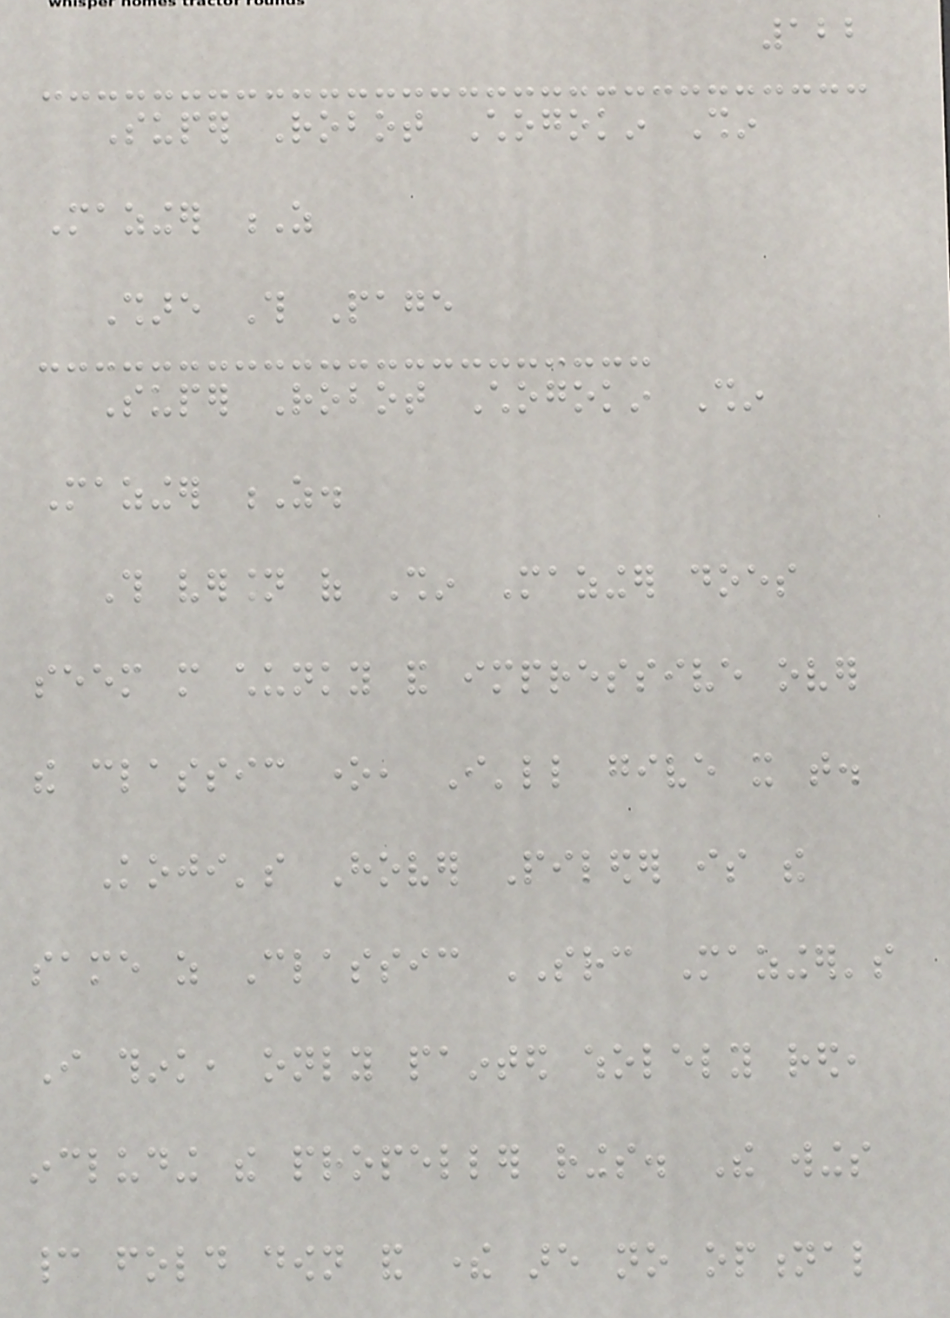122
Super Robot Chogokin Shin
Mazinger Z
Share This Page
Super Robot Chogokin Shin
Mazinger Z.
This version of Shin Mazinger does
seem more chunky and impressive over
the classic one, I'll give it that.
Koji's Hover Pileder is the
same as Classic SRC Mazinger's
I think, only painted wholely red,
including the propeller rings. The wings
cannot fold down and there are no optional
